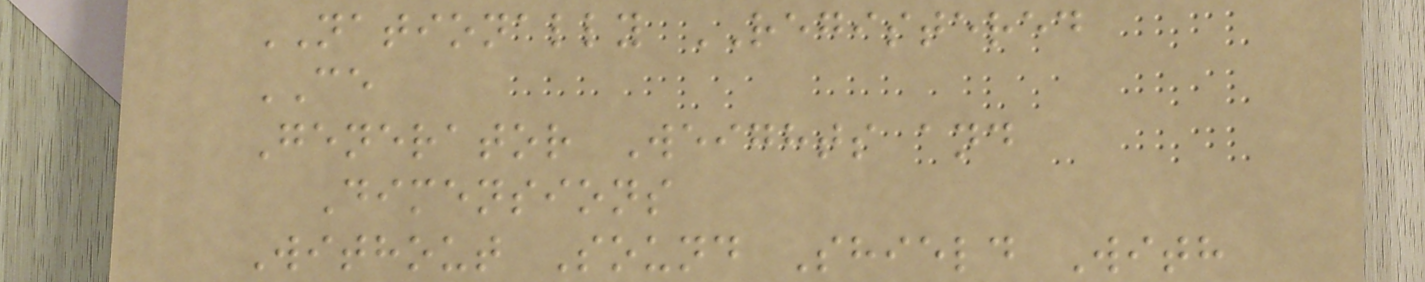NATIONALLY REGISTERED
CE
Generator Weights and
Dimensions
Without Sound Shield With
